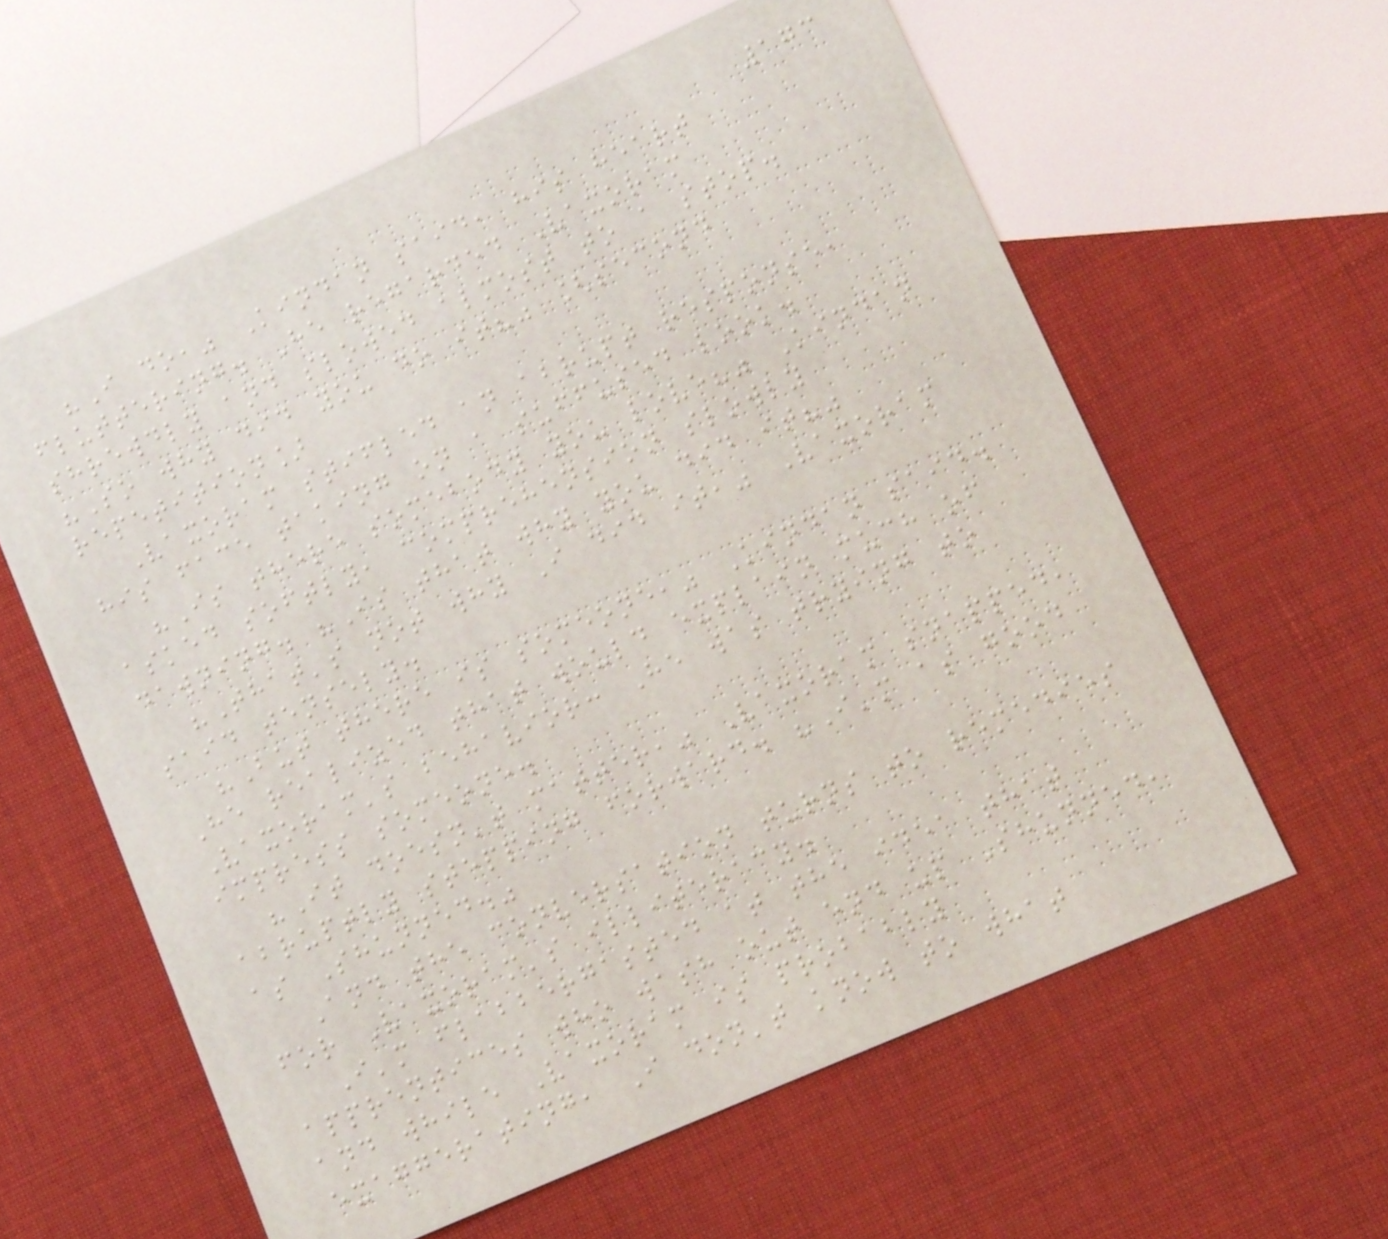173
"I do," Kindan said, his heart
fluttering. He regarded Vaxoram
shrewdly and slowed almost to a stop.
"So why did you do it?" [second
repetition]
Vaxoram stifled an abrupt response,
his face taking on a suffused look.
"Is there somebody you love?" Kindan
asked softly, comprehension slowly
dawning. "Is that why you did it?"
"That's not why I did it," Vaxoram
said tensely.
"But there is someone," Kindan said.
He realized that would explain much of
Vaxoram's behavior: He was trying to
impress someone.
"It doesn't matter," Vaxoram snapped,
abruptly stepping forward. "I'm as good
as Shunned."
And the conversation turns to remedies
for Vaxoram's illiteracy.
I'm flabbergasted at the idea that
apprentices who wash out end up Shunned,
and while Vaxoram is probably
exaggerating, I don't know to what
